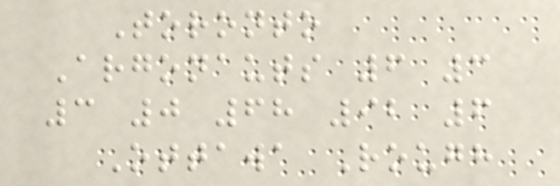Toronto
Argonauts 6 3
3 0 68 92 6
Ottawa Rough
